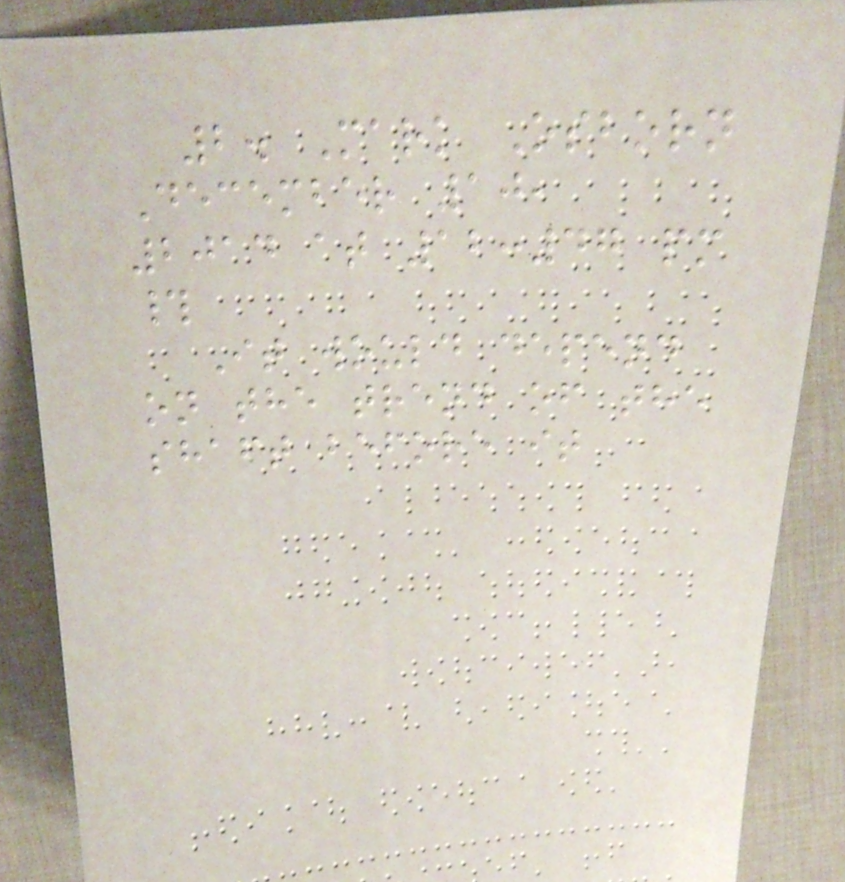2. Mark Osborn
December 10,
2014 at 12:47 pm
#
It would depend
on the trend of the
shaft before it
